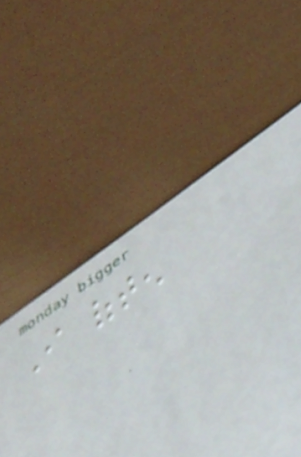I often
